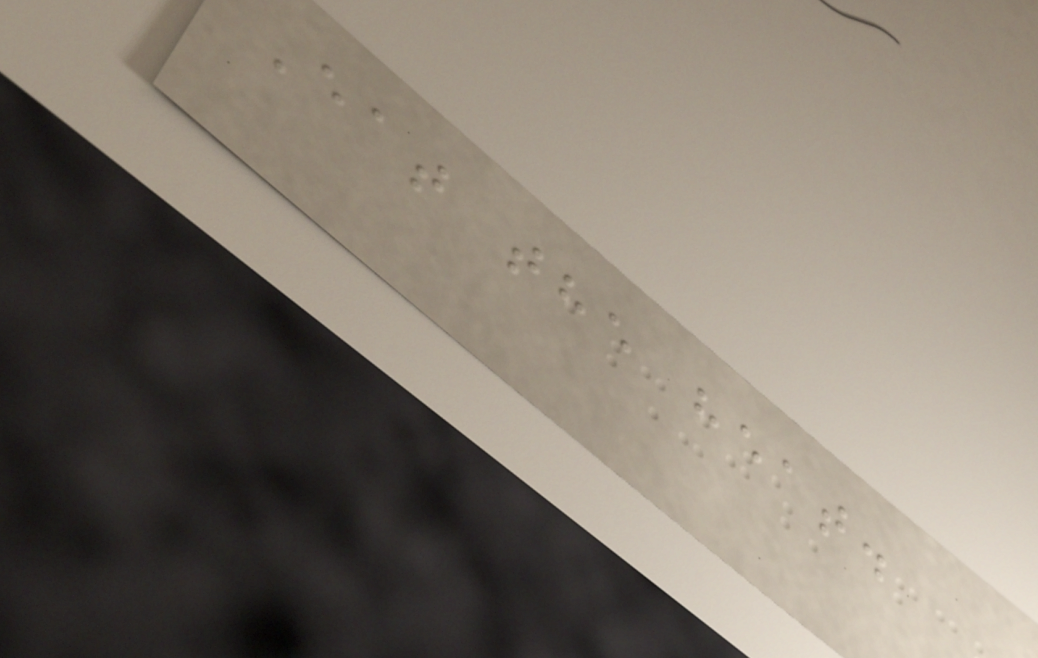Eat the heat.
